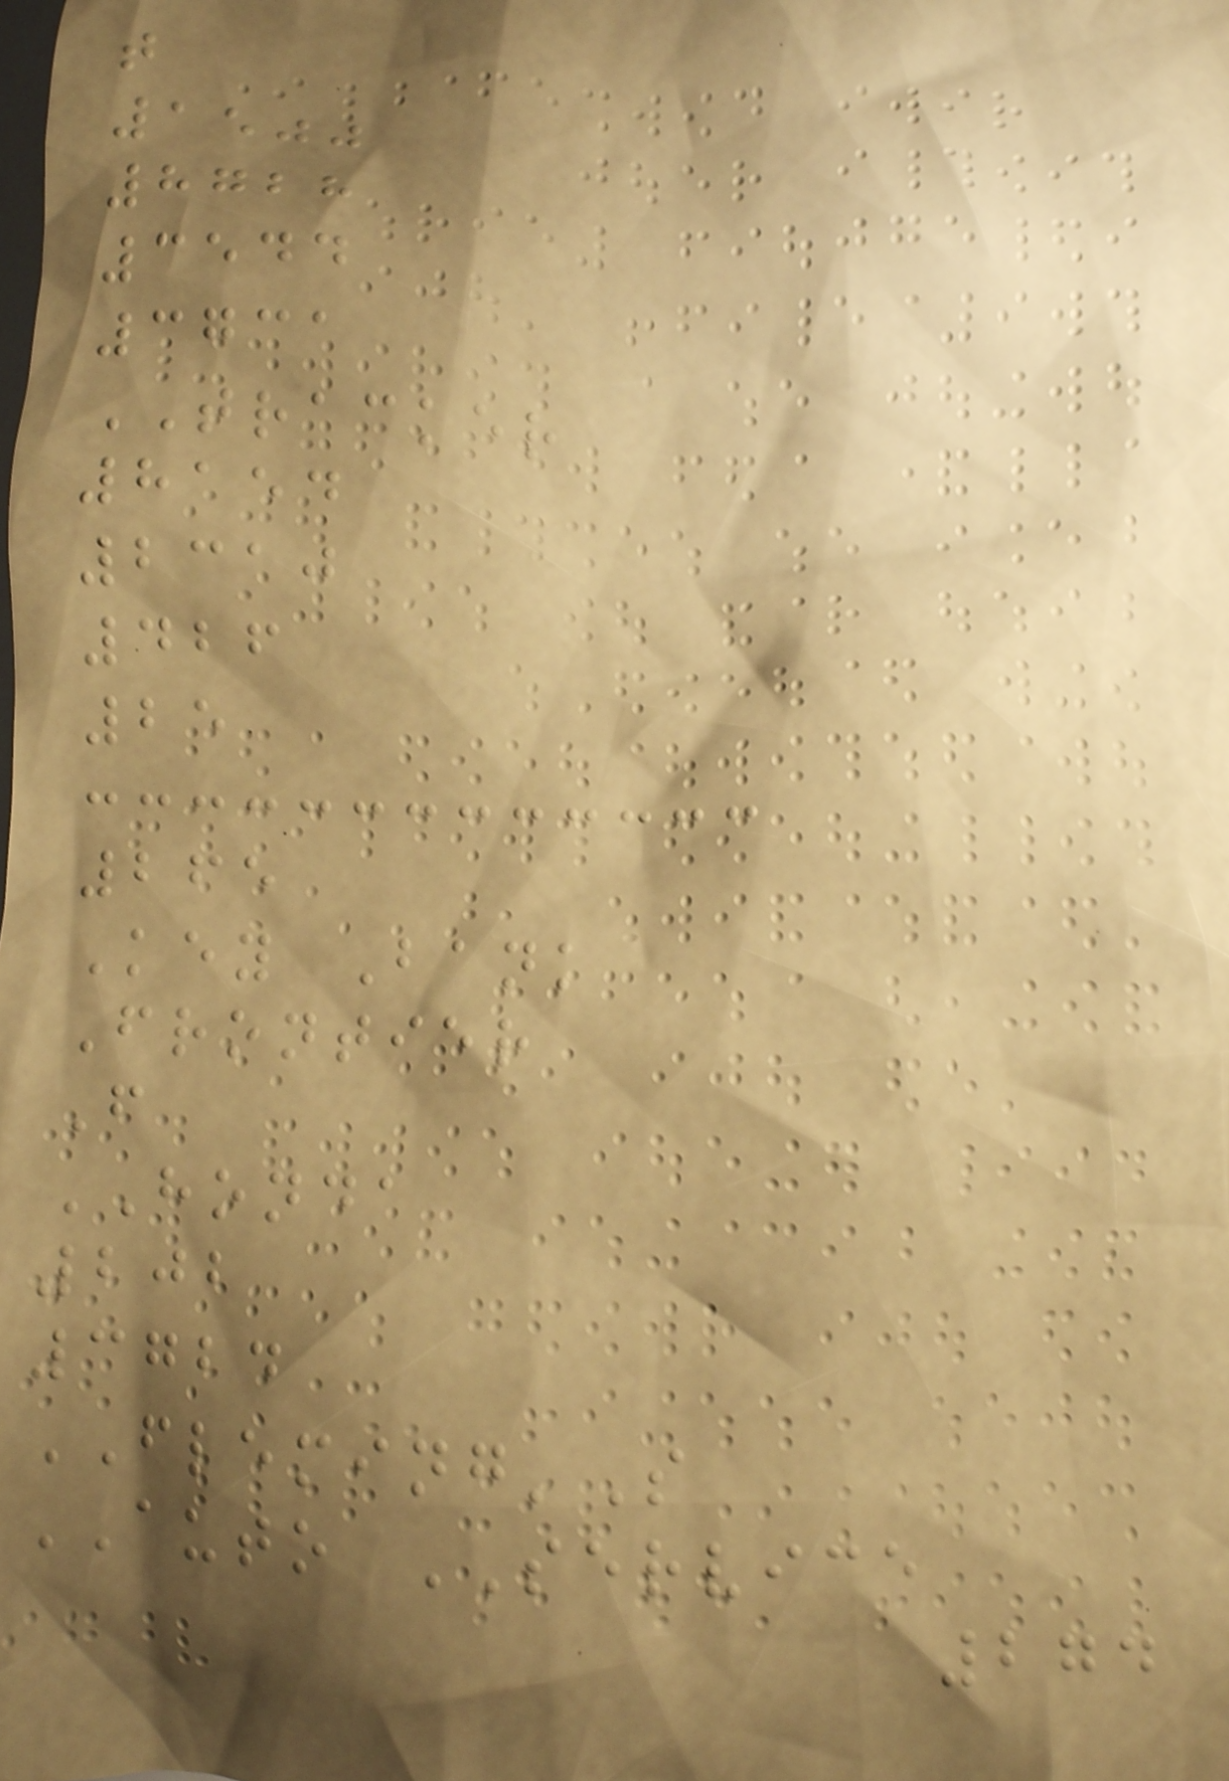t
1500
8728
3544
3731
TRACKER
8154
2310
426
25
265
Key Bank
Frontier
F
HONDA
202
3724
FLEMING'S
AUTO SERVICE
274
